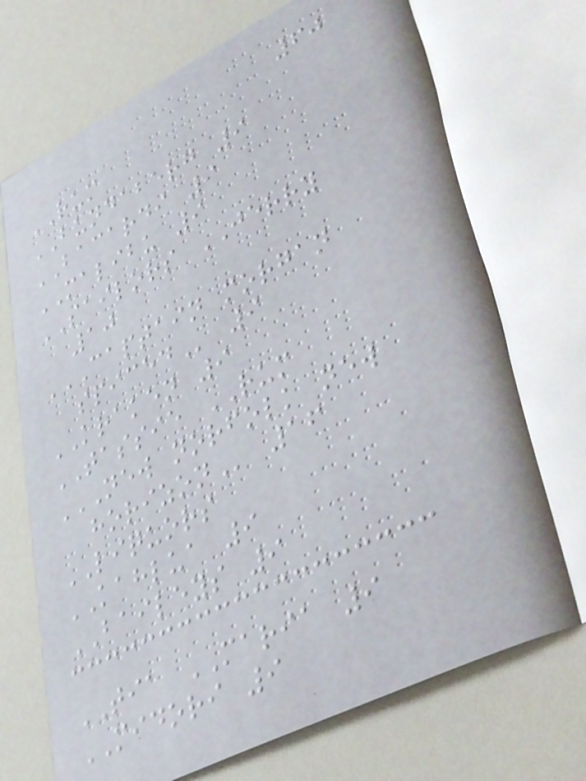60
RUM
BUNDABERG 9
BACARDI 9
MALIBU 9
SAILORS JERRY
10
CAPTAIN MORGAN
SPICED 9
KRAKEN 9
TASSIE RUM
NEW NORFOLK NEW
HORIZON 16
LIQUORS
KAHLUA 9
BAILEYS 9
TIA MARIA 9
MIDORI 9
